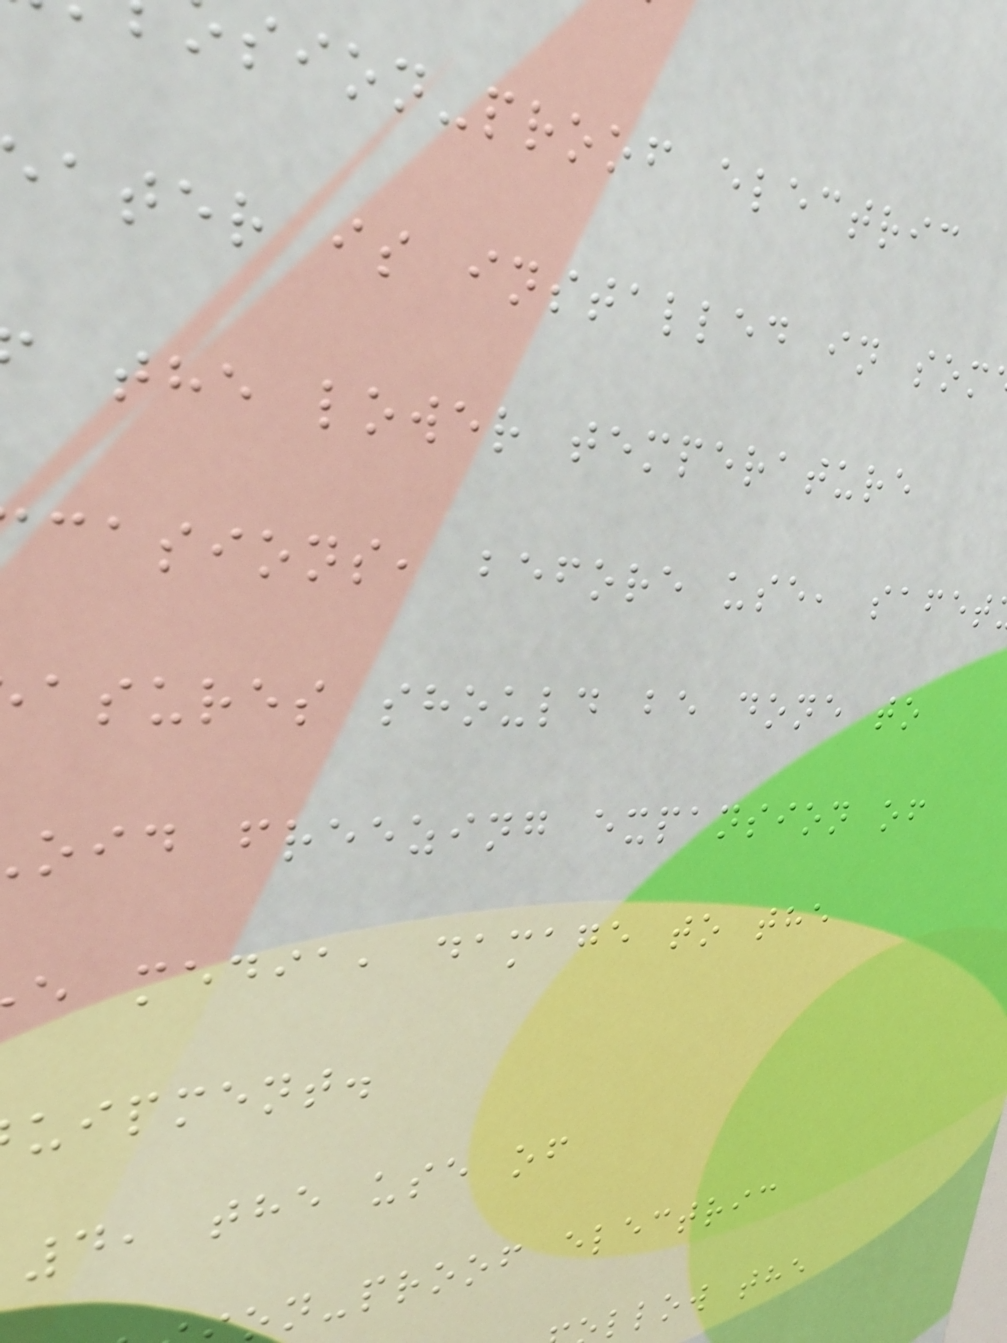sion-proof electric
ater is installed in som
the lower temperature
casions, before use, safet
asures should be done to
oid freezing expansion of
e media, damage to the
uipment.
4, the use of
n-proof electric
llow the
